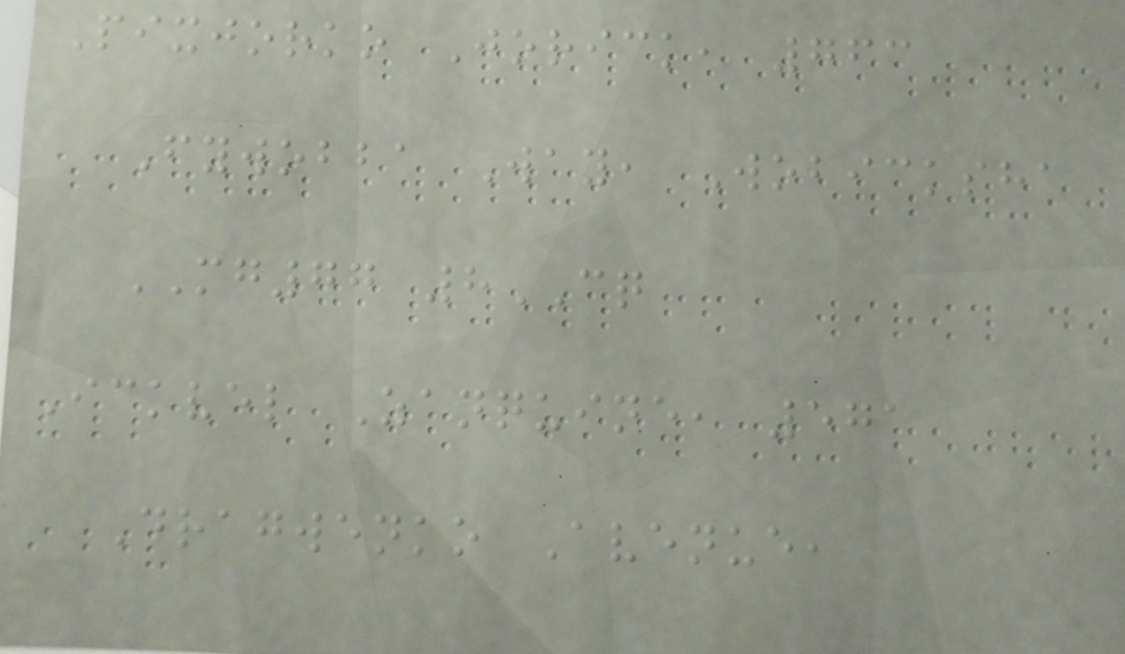Pixjorko Jorick, 763
Fywobba Way, Wobicksha
MG77 8CQ
Ickvel Zanquine, 571
Dragwenko Avenue,
